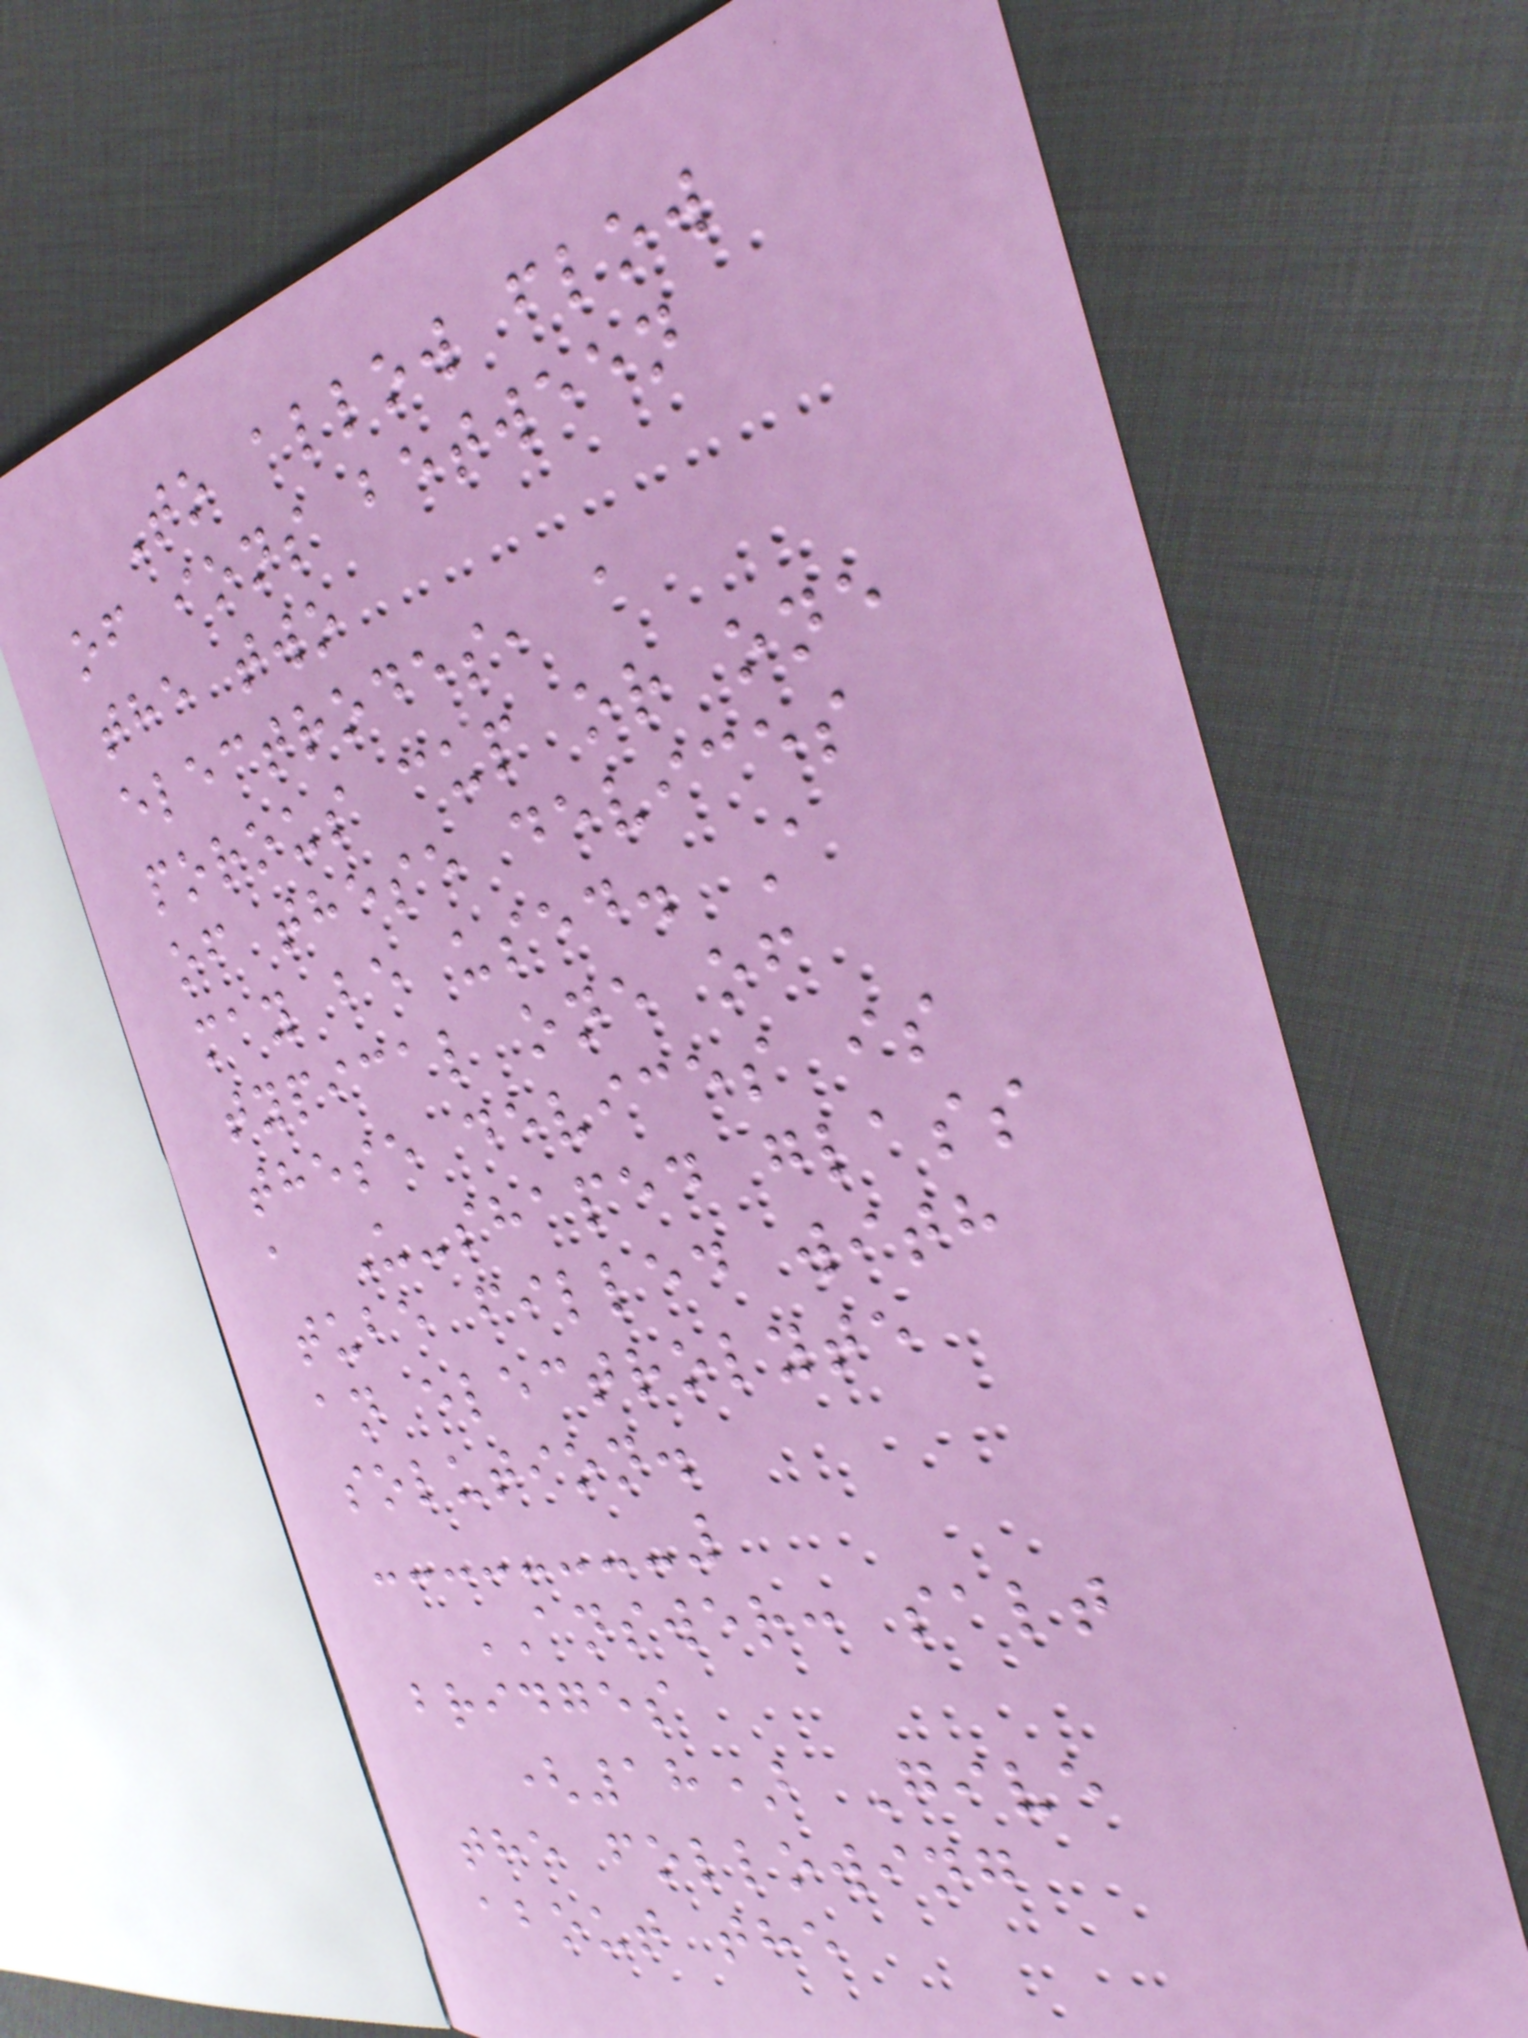To allow flow
of ions between
the two
electrodes, a
porous cup or one
of these devices
may be used. A
typical one of
these devices is
a U-shaped glass
tube filled with
an electrolyte
solution.
ANSWER: salt
bridges
(18) Give
the following
about the
